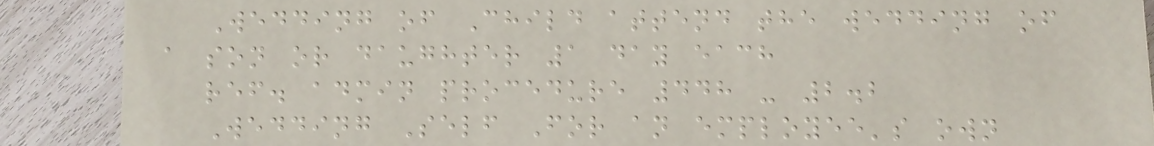Wedding of Child attend the wedding of
a son or daughter 1 day each
ref. admin procedure 448 - 2.2
Wedding Self For an employee's own
